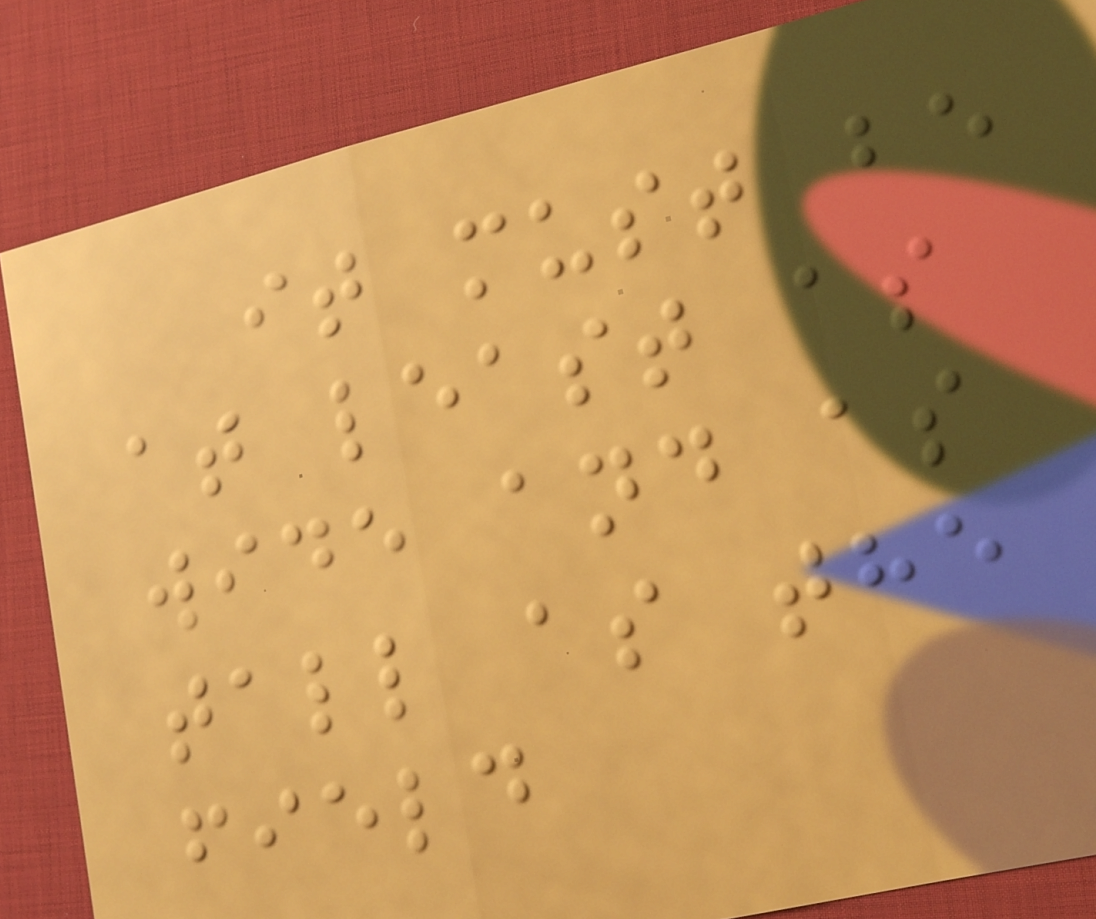it must be
at least as
wide and as
tall as the
field
